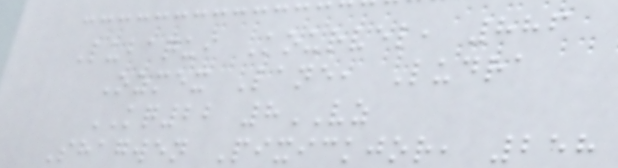Lubaqui Kourvel, 886
Ozmex Lane, Ludra
KQ22 8VZ
Shagwen Pixickjor, 258
